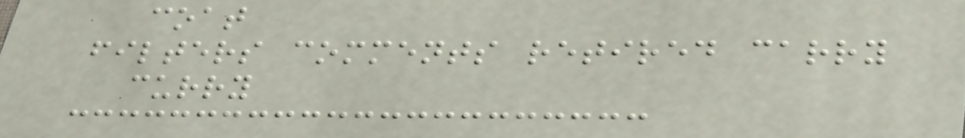coat
filters comments retired carry
curry
